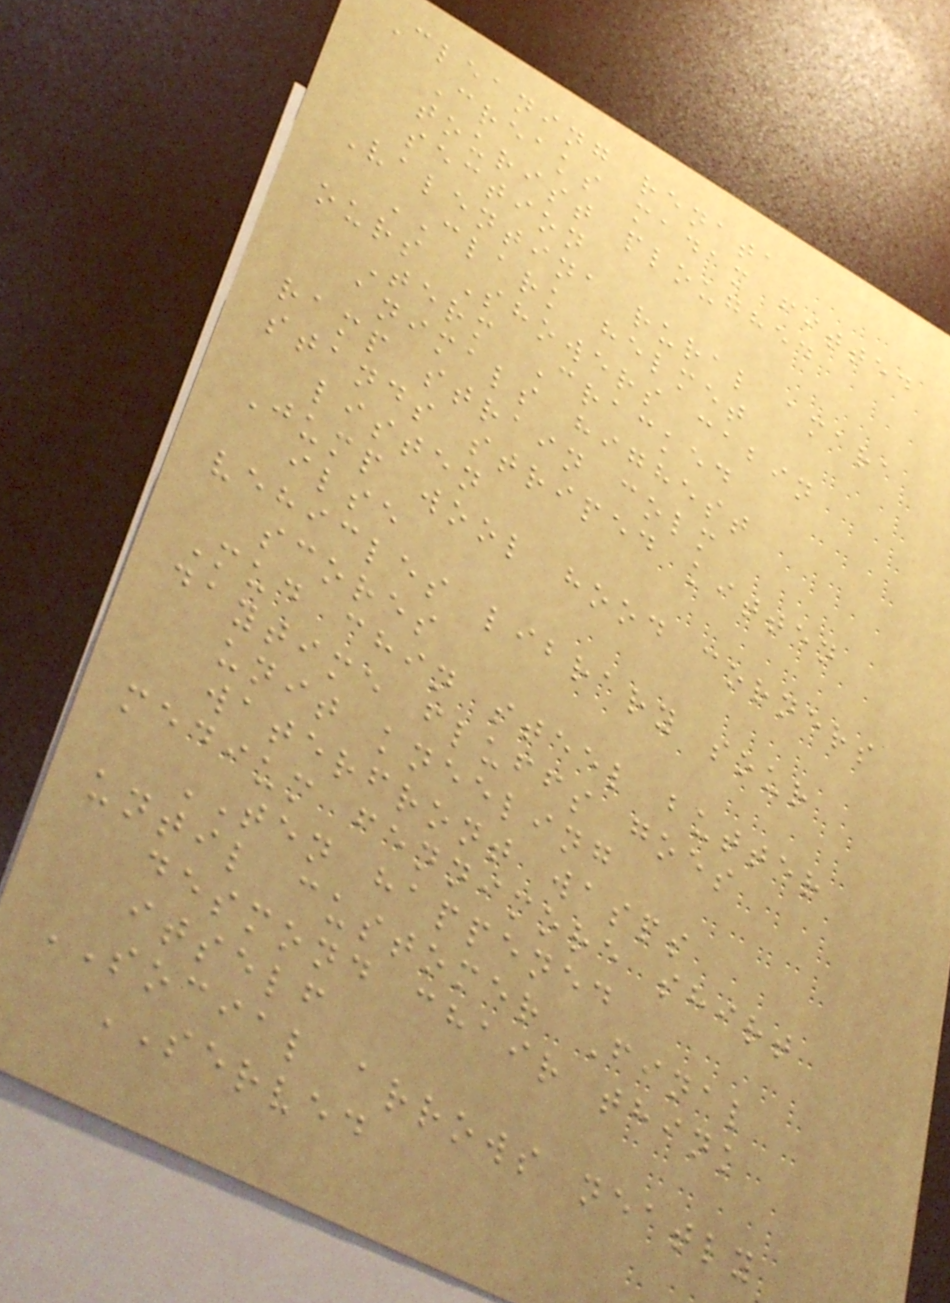Cleaning renata
Creaks madam fitted
tourist ploughed
section
Valentina rural amara
CLARK helmet
ours Showers cabin
Term Cracked
animals highest
ramp strain colm
stands striped kitten
listen
Jump wool hood corners
ilse
vehicles library sour
scores
Mud chin steel butter
daytime fluffs goes
unit kneeling
waterfront wasps
medium fennimore shirt
TEN happened
until customer Final
desmond chair think
itself
SOCIAL arrows neatly
SERVED
